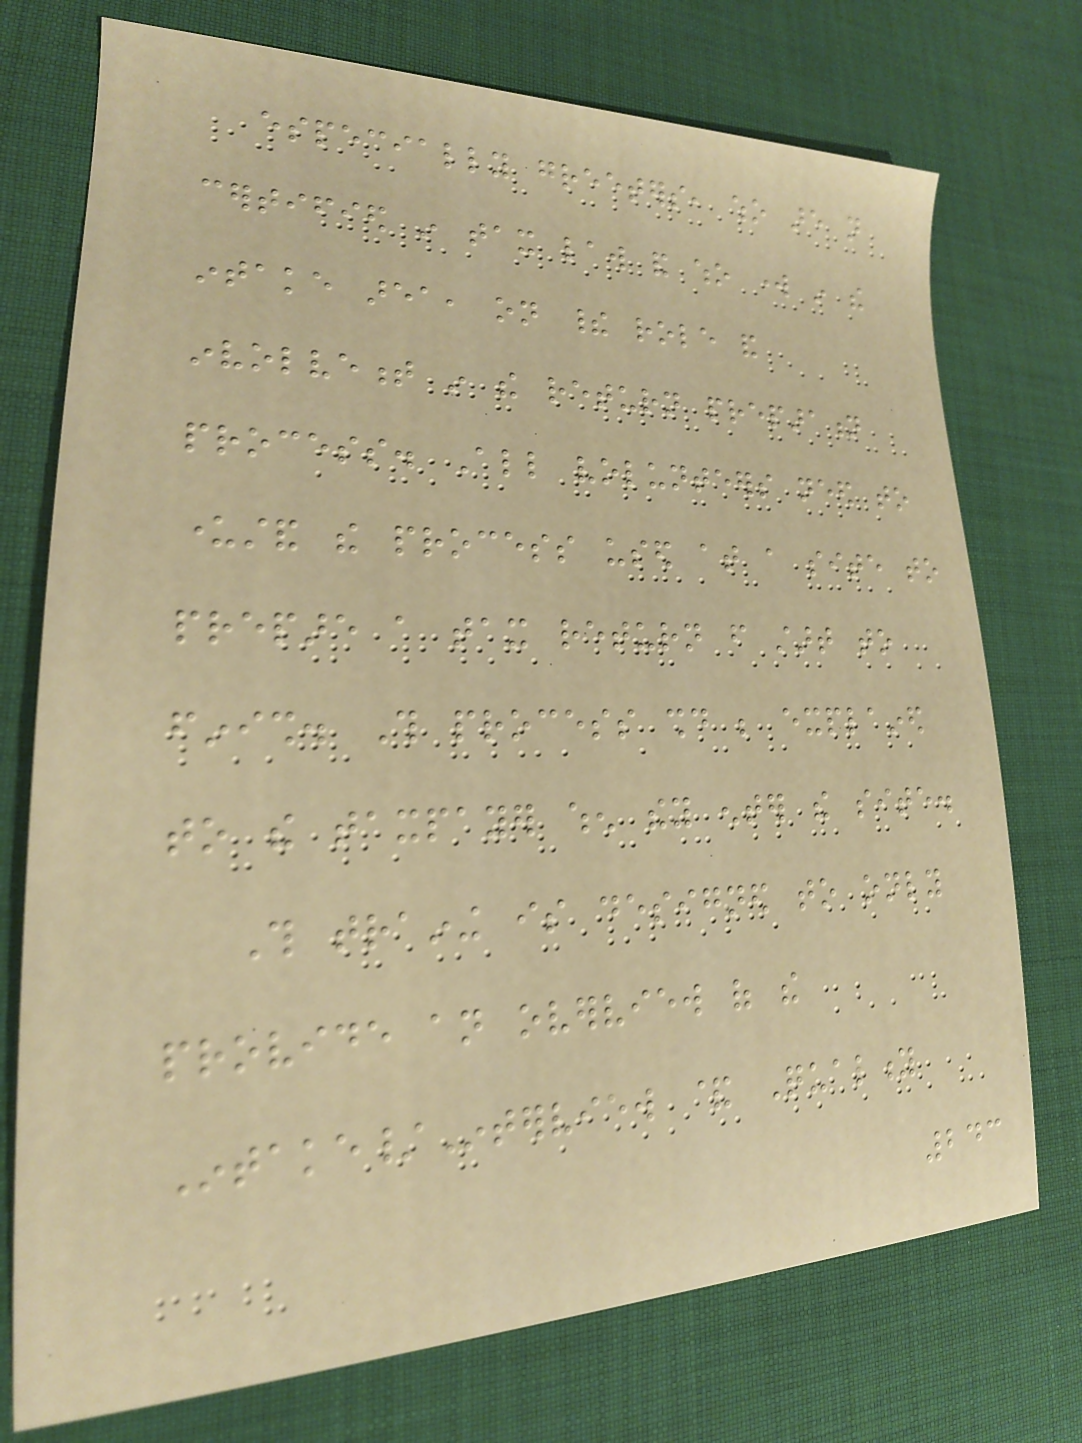especially greeters, who are not
certified in tax law and who work in the
intake area, on their role and
involvement in the return preparation
process. All volunteers need to
understand the process used at a site to
prepare a tax return from start to
finish. This process should be explained
to the taxpayer when they enter the site.
This training is designed to only
provide an overview of the
Intake/Interview & Quality
243
